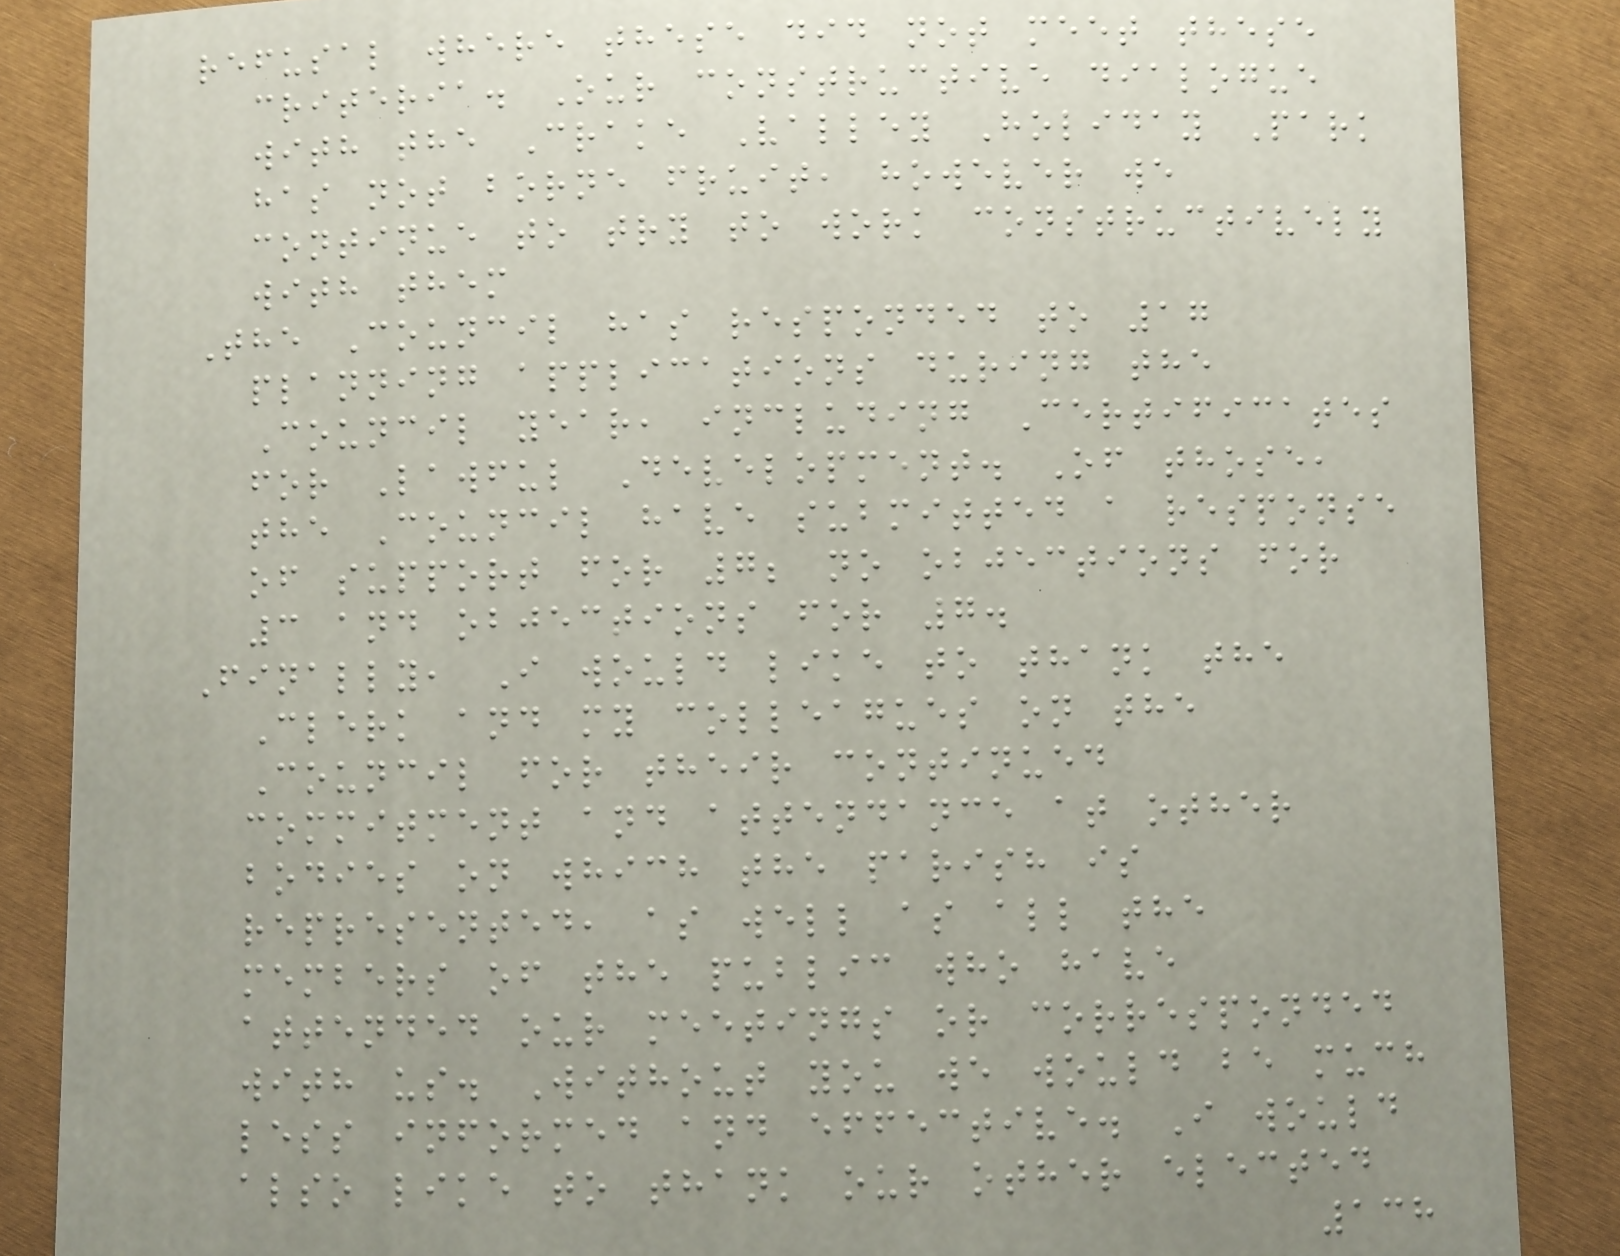refusal where these did not meet these
criteria. Our constructive dialogue
with the Crake Valley Holiday Park
has not borne fruit, however we
continue to try to work constructively
with them
The Council has responded to 17
planning applications during the
Council year, including Certificates
for Lawful Development. Of those,
the Council have submitted a response
of support for 7; no objections for
3 and objections for 7.
Finally, I would like to thank the
Clerk and my colleagues on the
Council for their continued
commitment and attendance at other
bodies on which the parish is
represented, as well as all the
members of the public who have
attended our meetings or corresponded
with us. Without you we would be much
less informed and effective. I would
also like to thank our other elected
138
